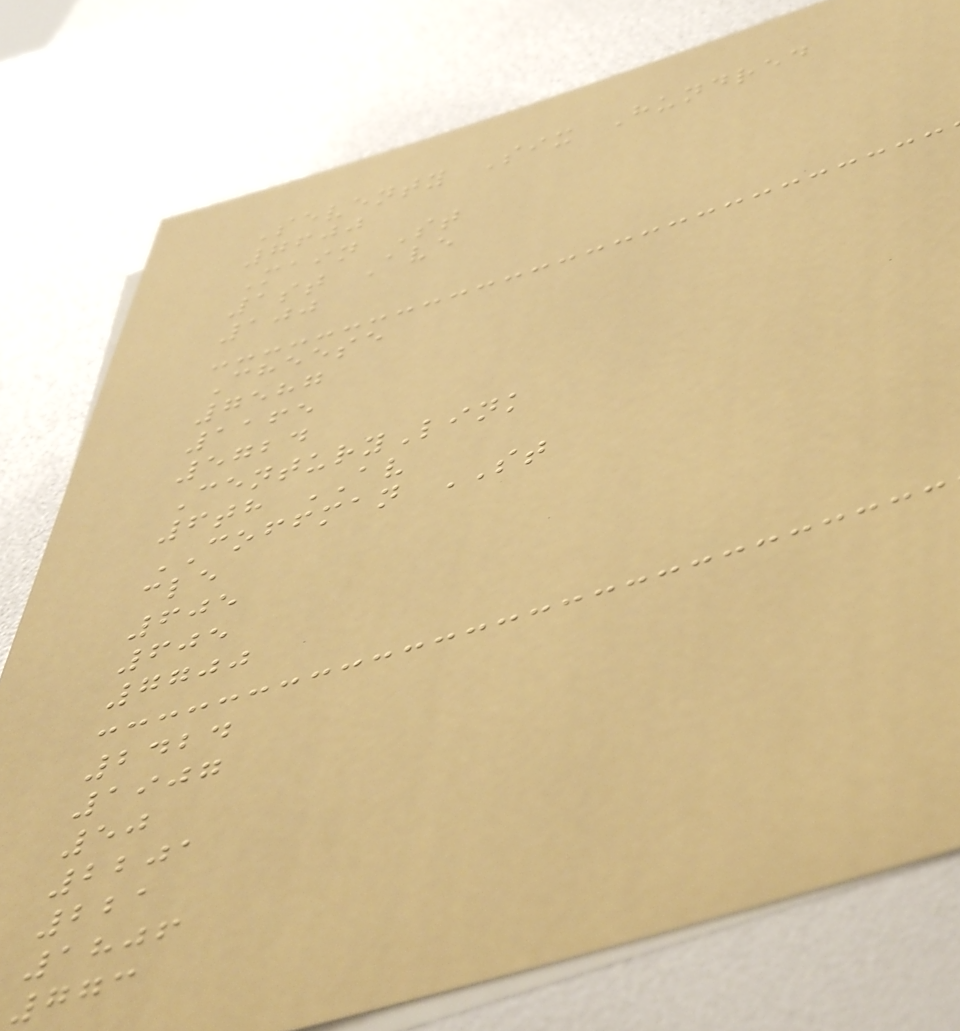Seventy Six Hundred
7600
Main St
1st Ave
100
Cheese
7587
1165
5724
CenturyLink
6th AV
COFFMAN ST
cle
605
605
7700
2424
1907
50
2201
221
1806
773
